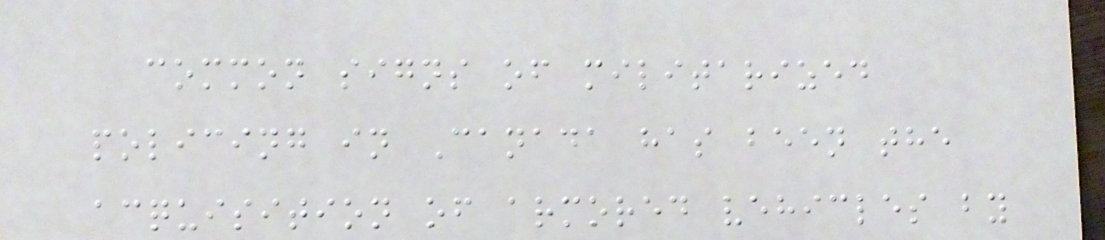common signs of militarized
policing in Canada has been the
acquisition of armored vehicles by
